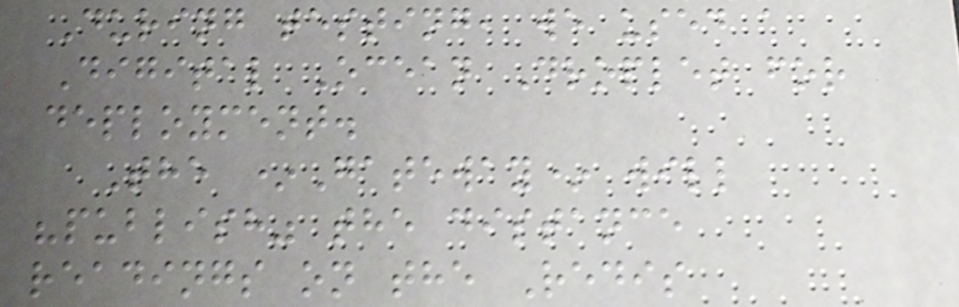During testing, we used a
Digital Ocean Droplet for
deployment.
The *Gateway* will
"publish" the distance
readings on the Redis
